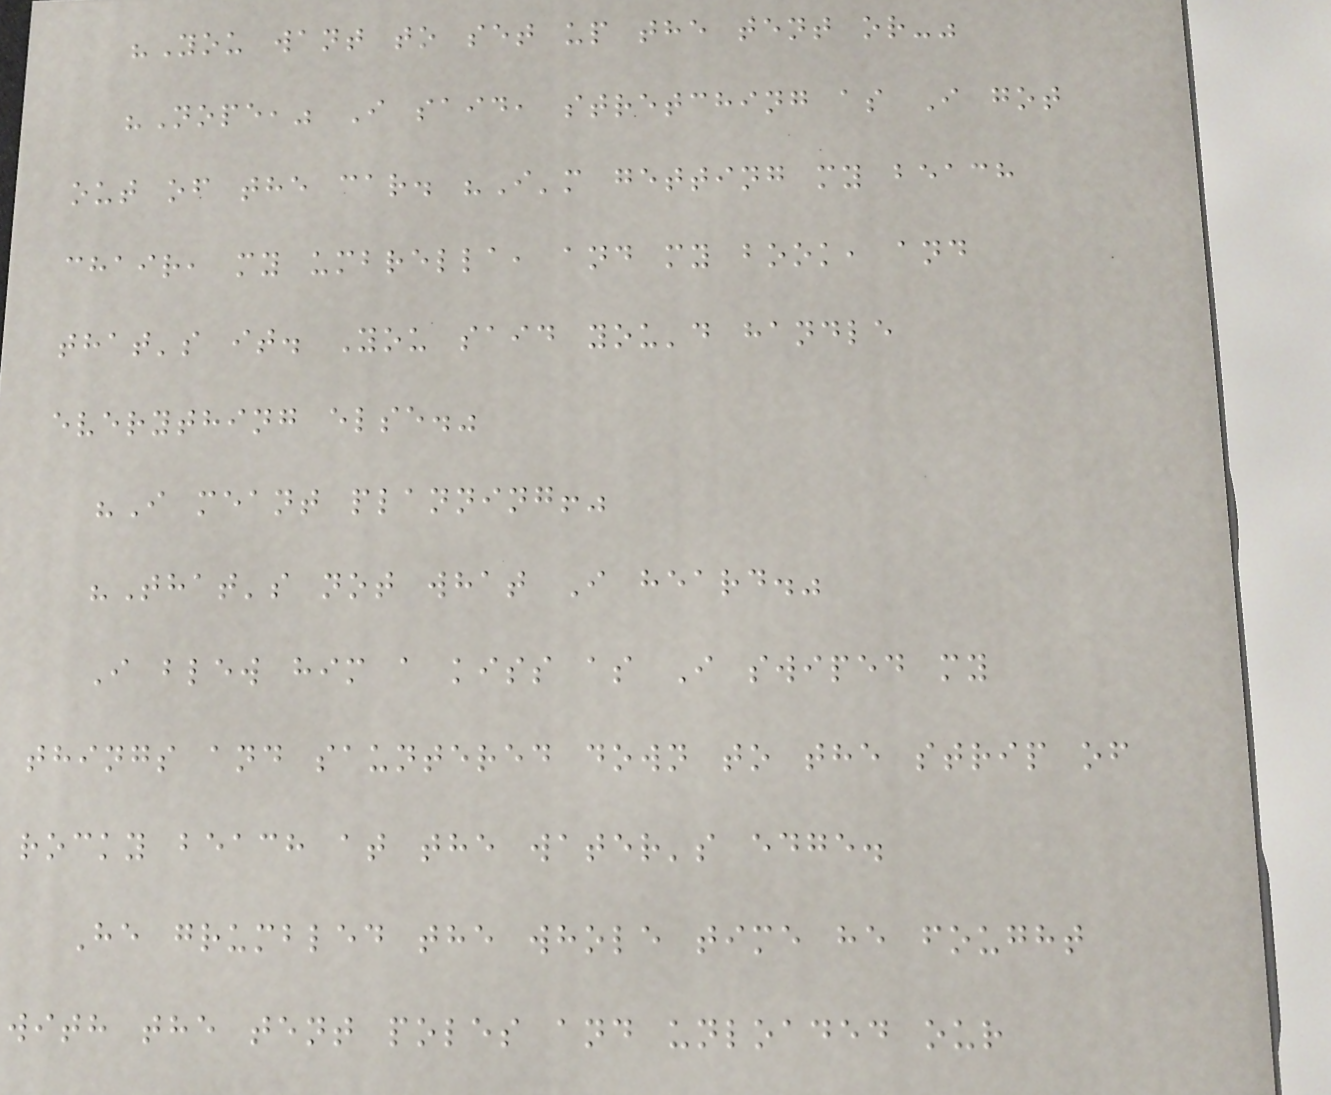"You want to set up the tent or-"
"Nope," I said, stretching as I got
out of the car. "I'm getting my beach
chair, my umbrella, and my book, and
that's it. You said you'd handle
everything else."
"I meant planning!"
"That's not what I heard."
I blew him a kiss as I swiped my
things and sauntered down to the strip of
rocky beach at the water's edge.
He grumbled the whole time he fought
with the tent poles and unloaded our
